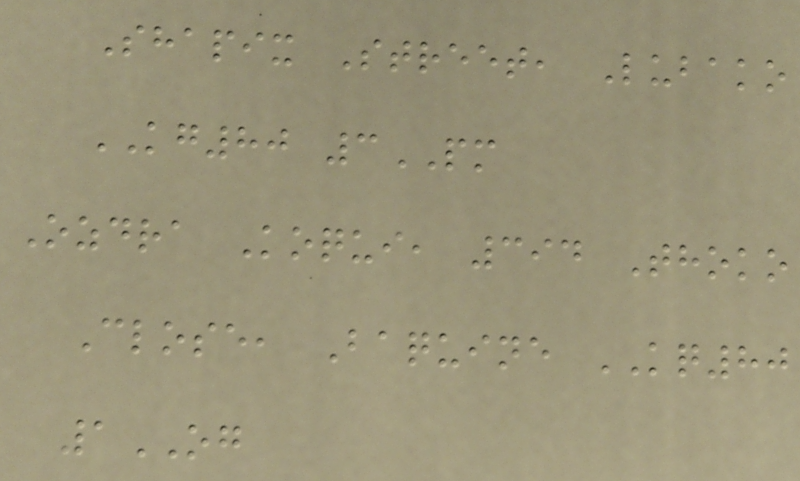Shapix Street, Lubako
KG80 3PM
Ozdra Koqui, 394 Thoko
Close, Baquine KQ80
1OG
